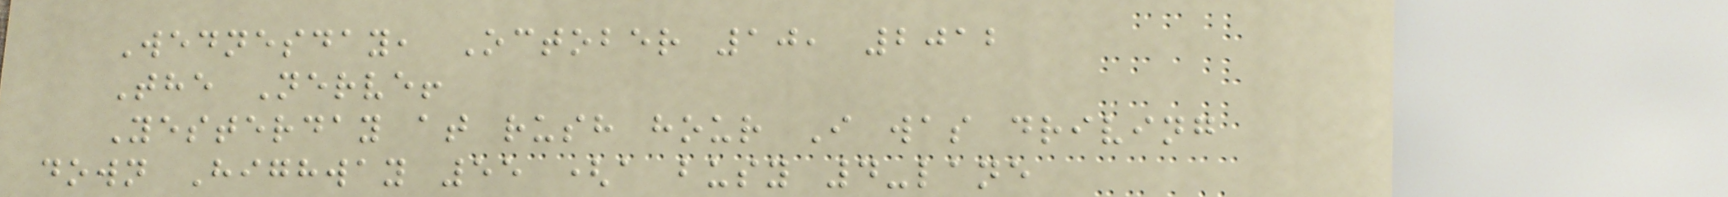Wednesday, October 10, 2012
The Nerve!
Yesterday at rush hour I was driving
down Highway 55 (a busy 4-lane
